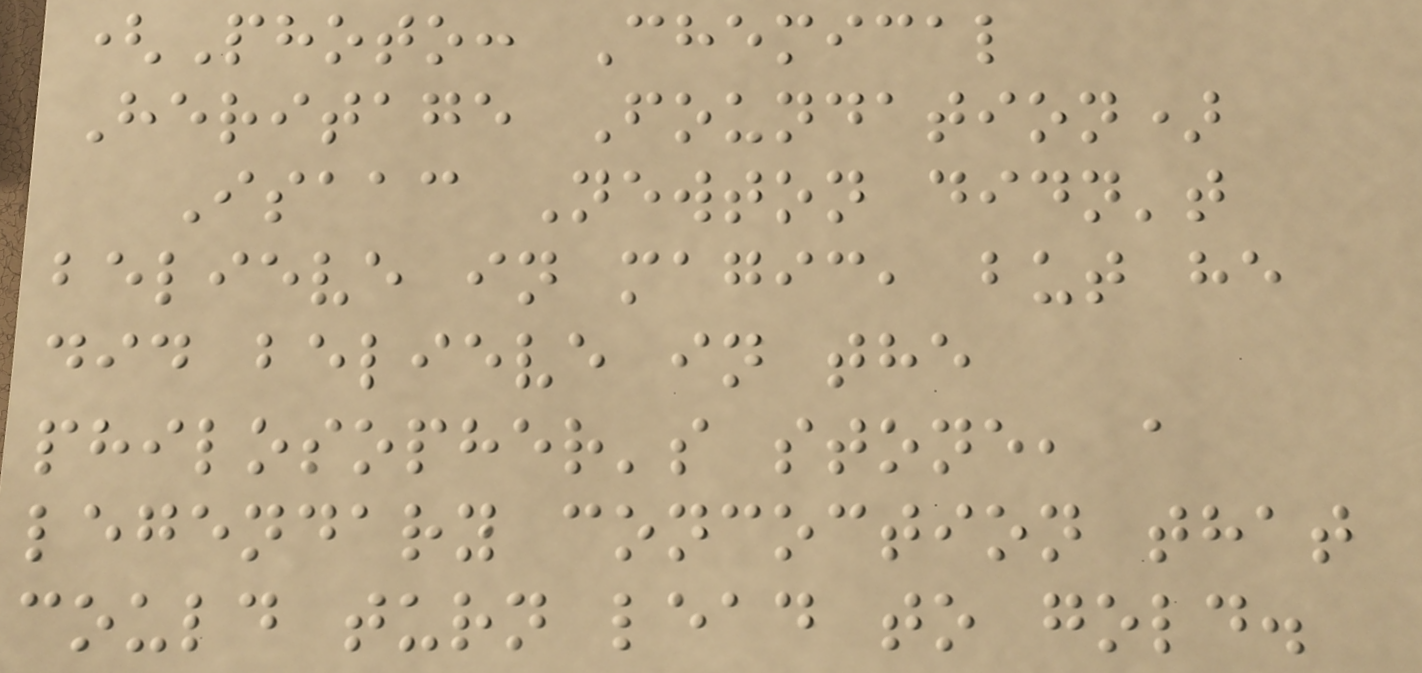(Photo: Chemical
Heritage Foundation)
Isaac Newton didn't
believe in magic, but he
did believe in the
philosopher's stone, a
legendary concoction that
could turn lead to gold.
